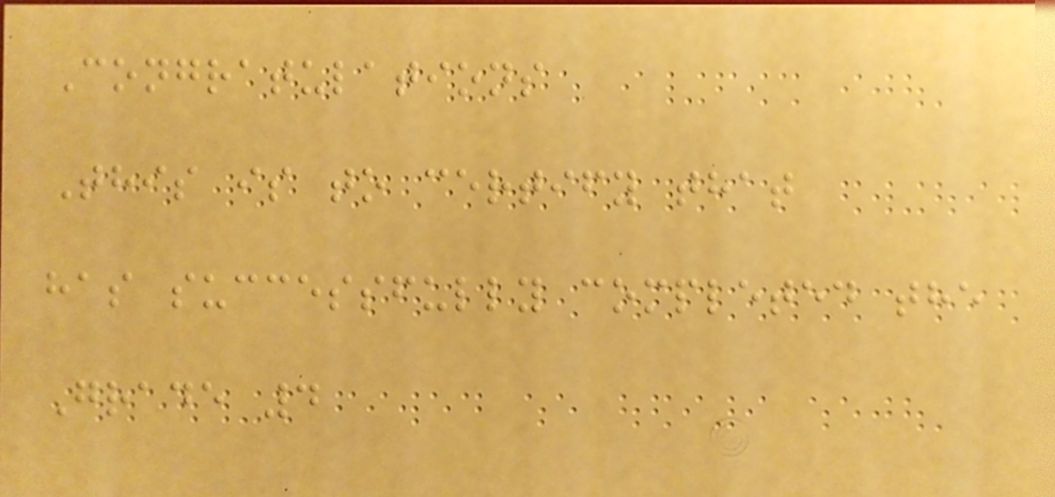Congratulations
This is to certify that
has successfully completed the
Grade 4
